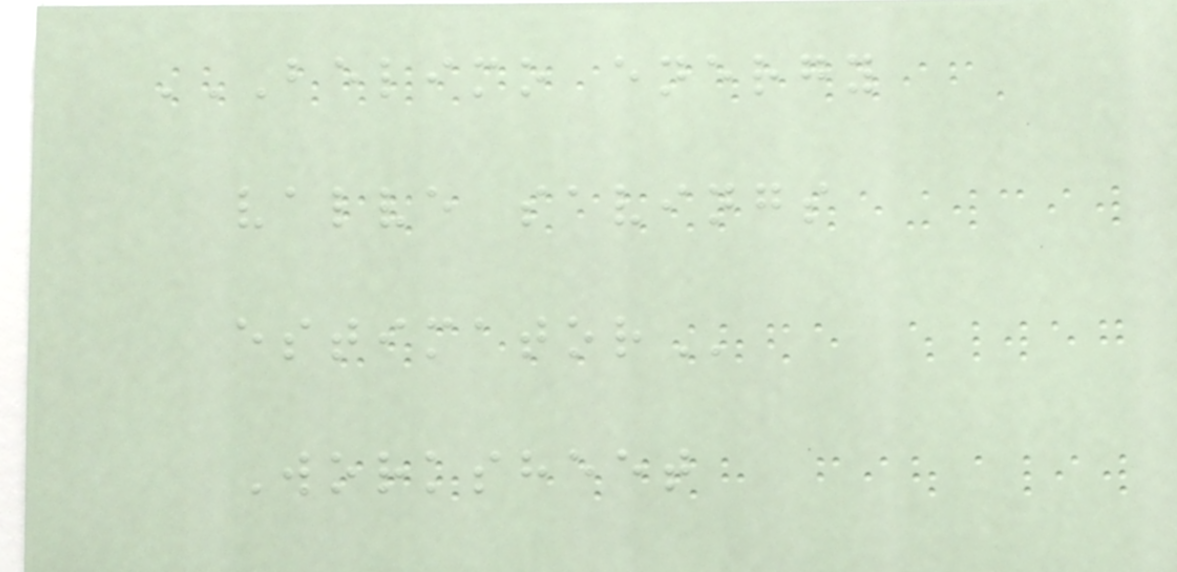BELIMO ENERGY
VALVE SAVINGS
ESTIMATOR
Worksheet
